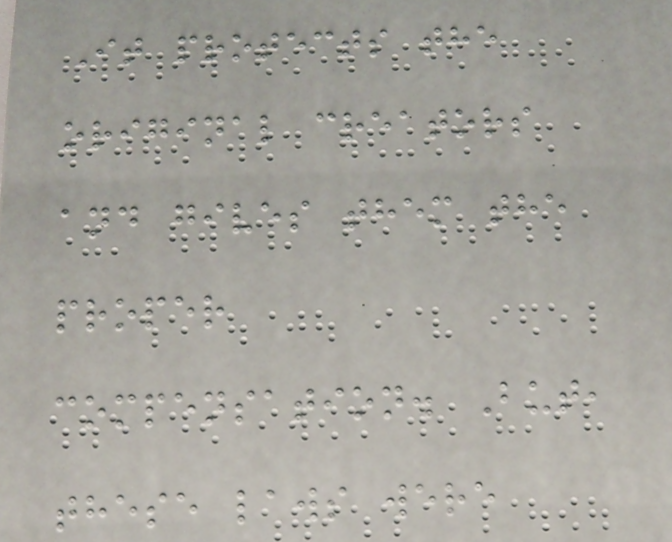It protects the
original creators
and gives them the
proper
compensation. But,
these laws were
